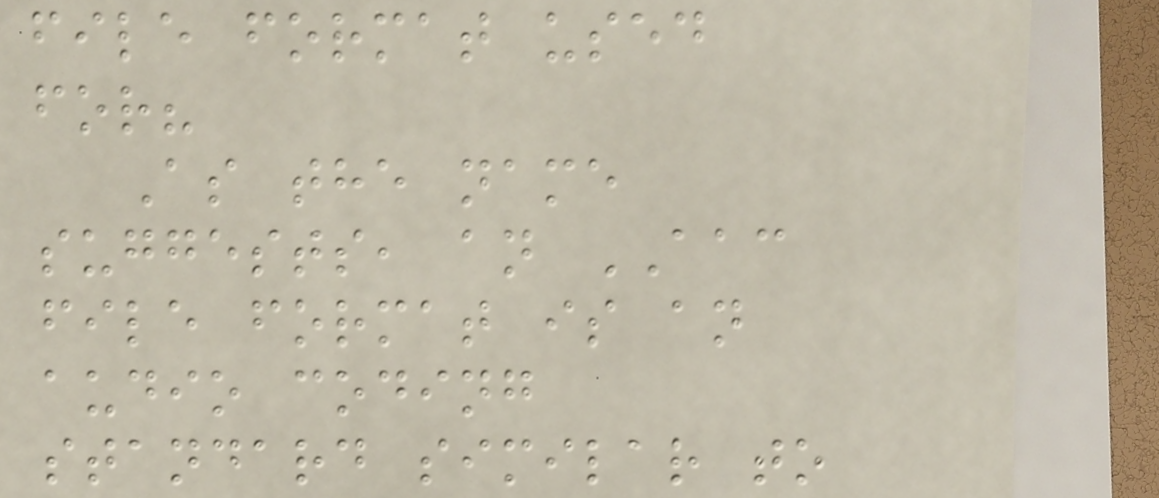file format used
for?
As the name
suggests, an AAC
file format is an
audio coding
standard similar to
